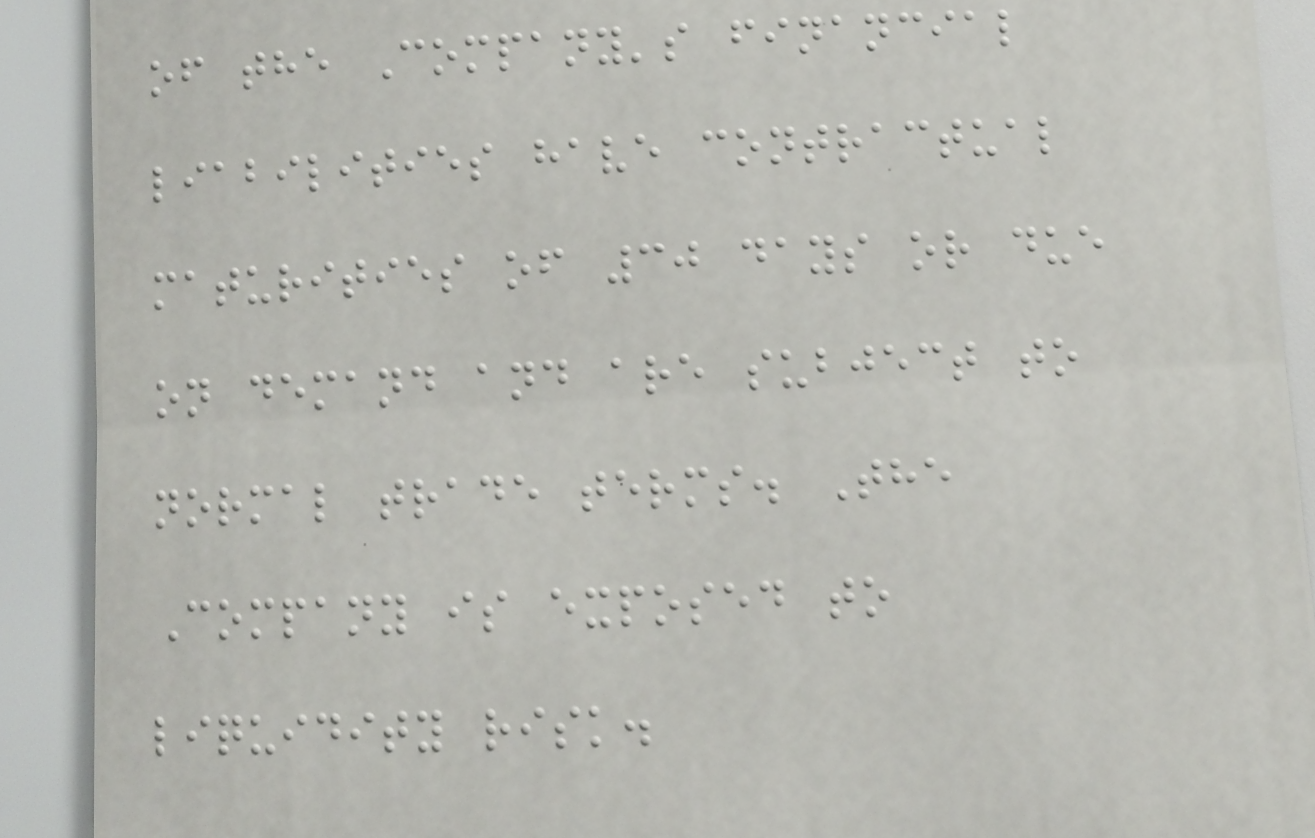of the Company's financial
liabilities have contractual
maturities of 30 days or due
on demand and are subject to
normal trade terms. The
Company is exposed to
liquidity risk.
